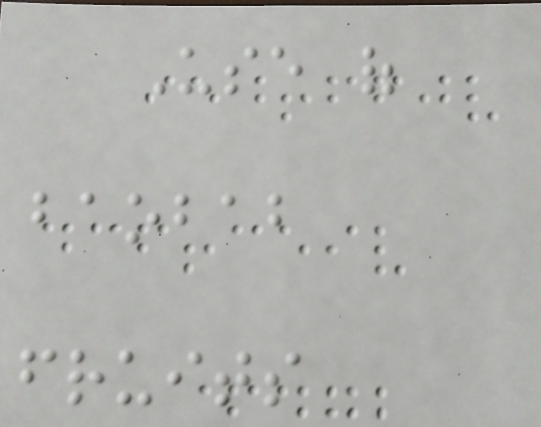Use of
baobab
fruits
